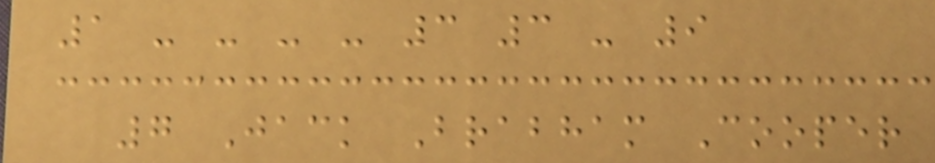1 - - - - 3 3 - 9
7 Jack Brabham Cooper
